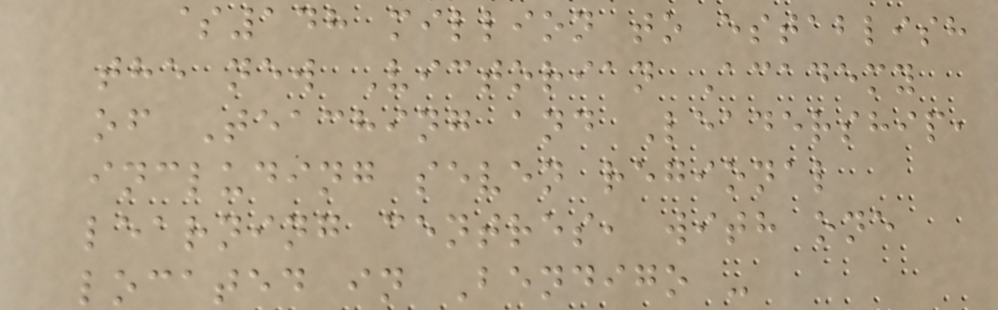$148 million to establish
the new Victorian Academy
of Teaching and Leadership,
including seven regional
learning centres, with one
located in Bendigo -
